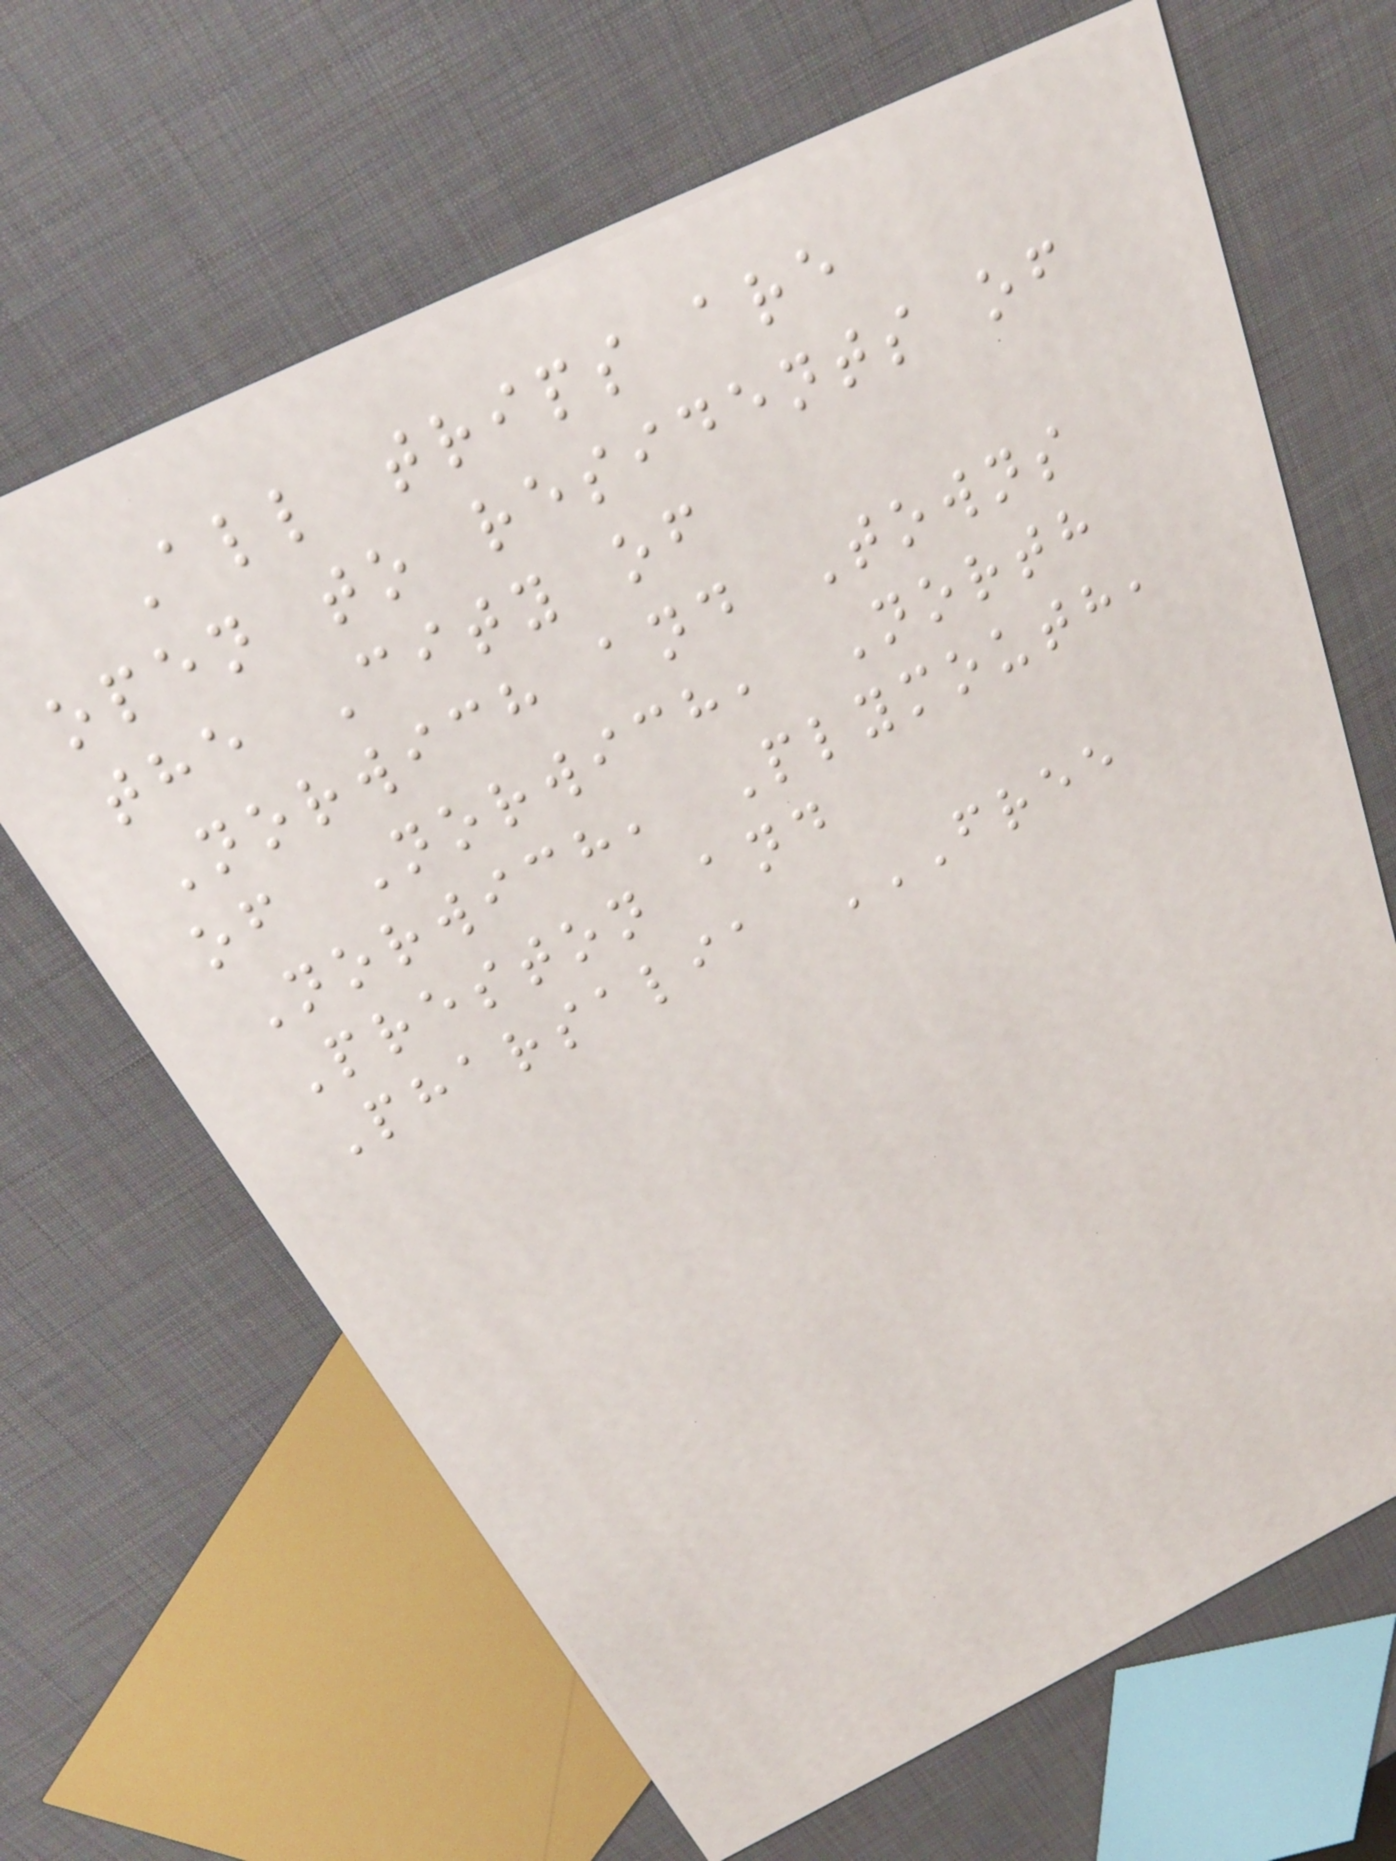All trips are
open to residents of
the City of
Norwich and Towns
of Norwich, North
Norwich, Plymouth,
Preston and
Pharsalia FREE
